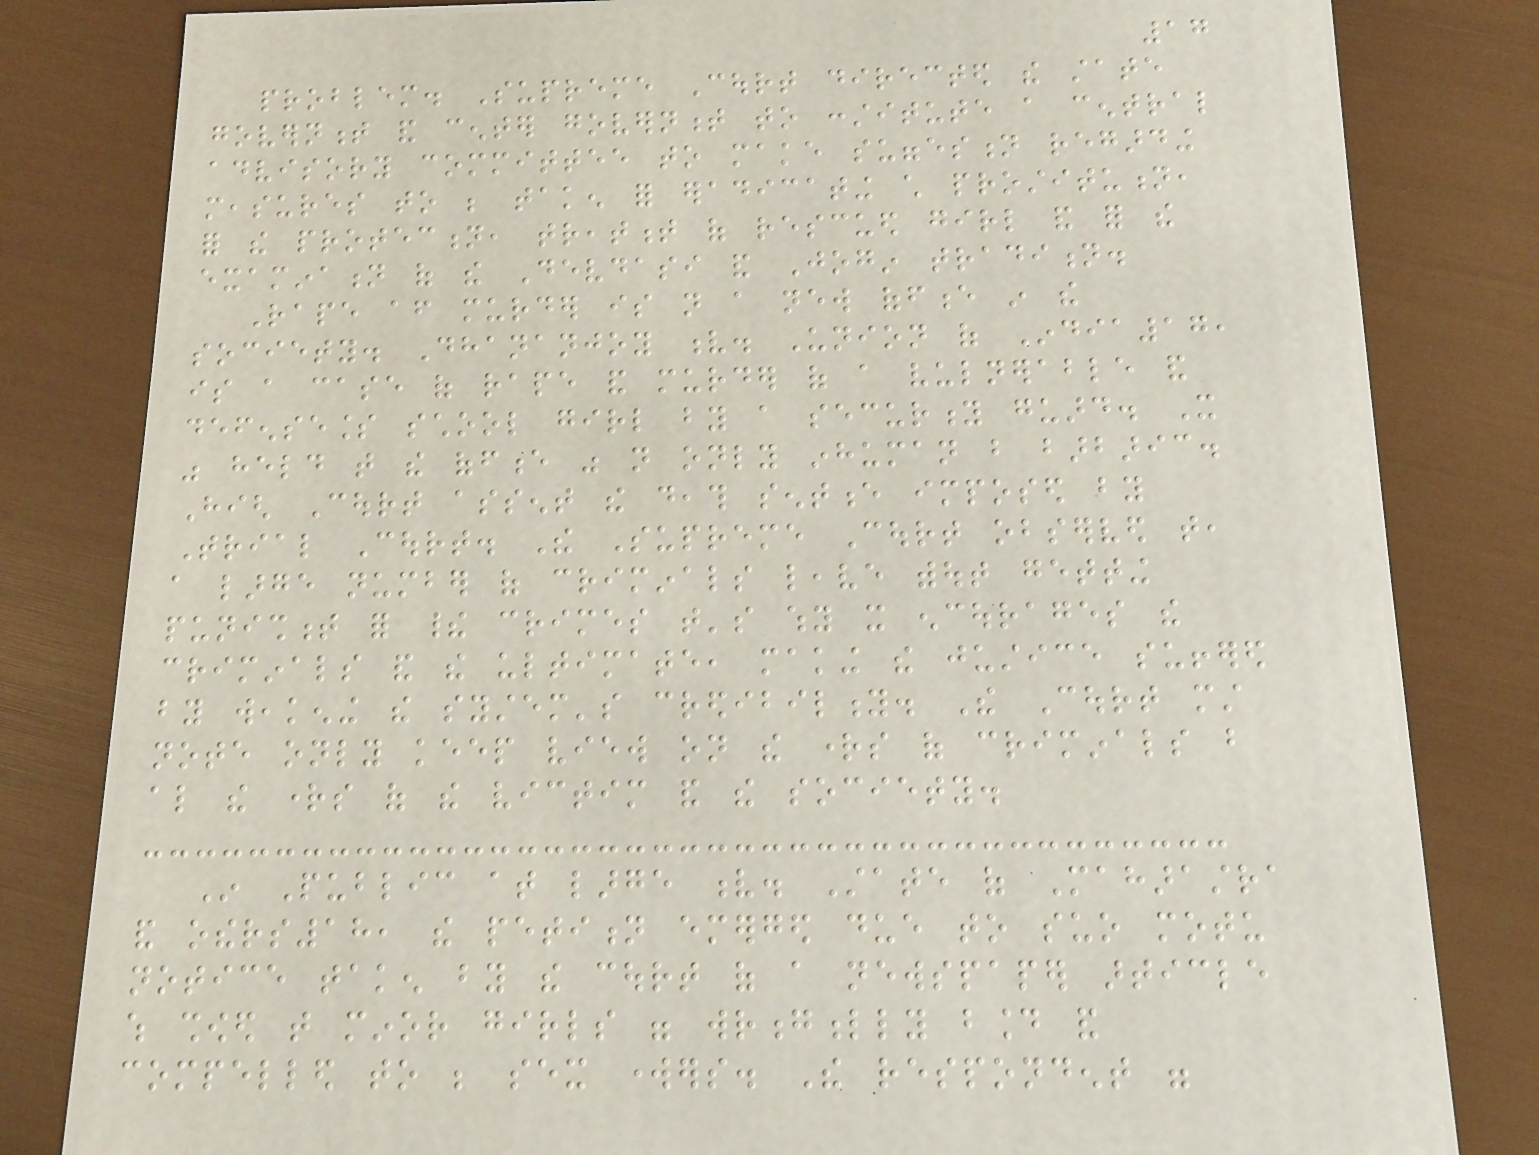17
problem. Supreme Court directed the state
government and center government to constitute a central
advisory committee to make suggestion regarding
measures to be taken for eradicating child prostitution,
for the protection, treatment of rescued girl and for the
examination of the Devdasi and Jogin tradition.
Rape after murder is not a new offence in the
society. Dhananjoy v. Union of India17,
is a case of rape and murder of a vulnerable and
defenseless school girl by a security guard. It
was held that the offence was not only inhuman but barbaric.
High Court assent the death sentence imposed by
Trial Court. The Supreme Court observed that,
a large number of criminals leave without getting
punishment for their crimes that's why it encourages the
criminals and the ultimate, making the justice suffered
by weakening the system's credibility. The Court must
note only keep view on the rights of criminals but
also the rights of the victim and the society.
In Public at large v. State of Maharastra
and others18, the petition emerged due to suo motu
notice taken by the court of a newspaper article
which showed that minor girls were wrongfully bound and
compelled to be sex workers. The respondent were
